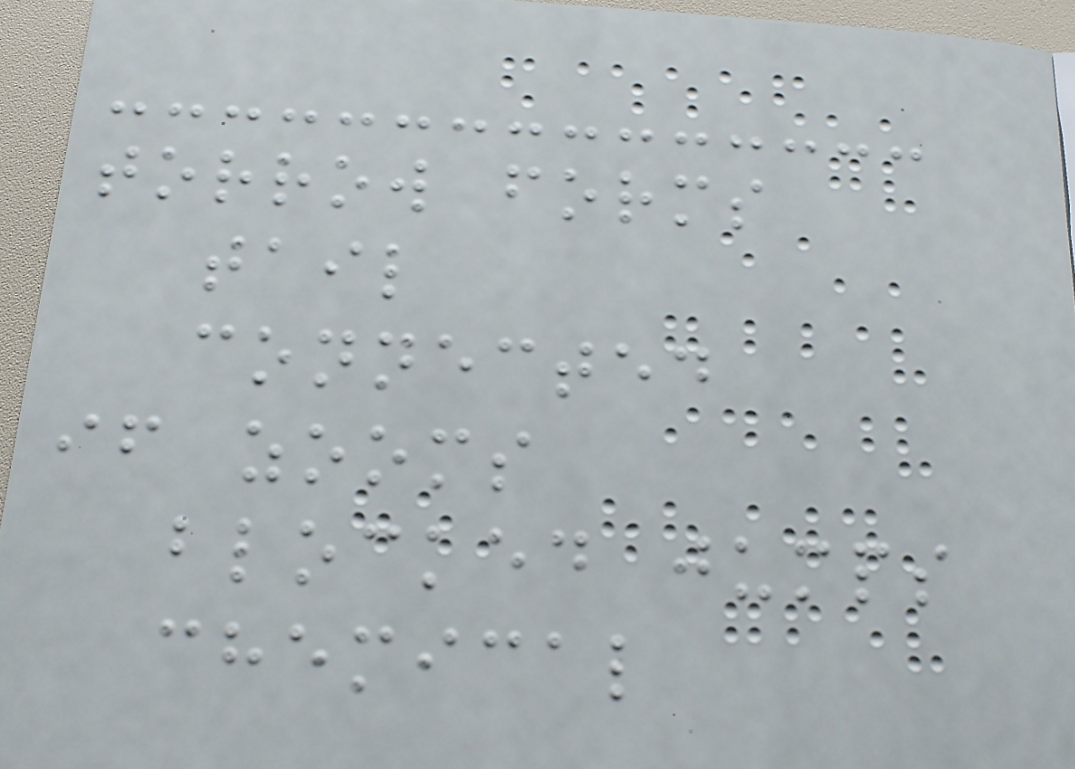torrow forms
tail
connected
if zooms
blocked jumps
chemical
